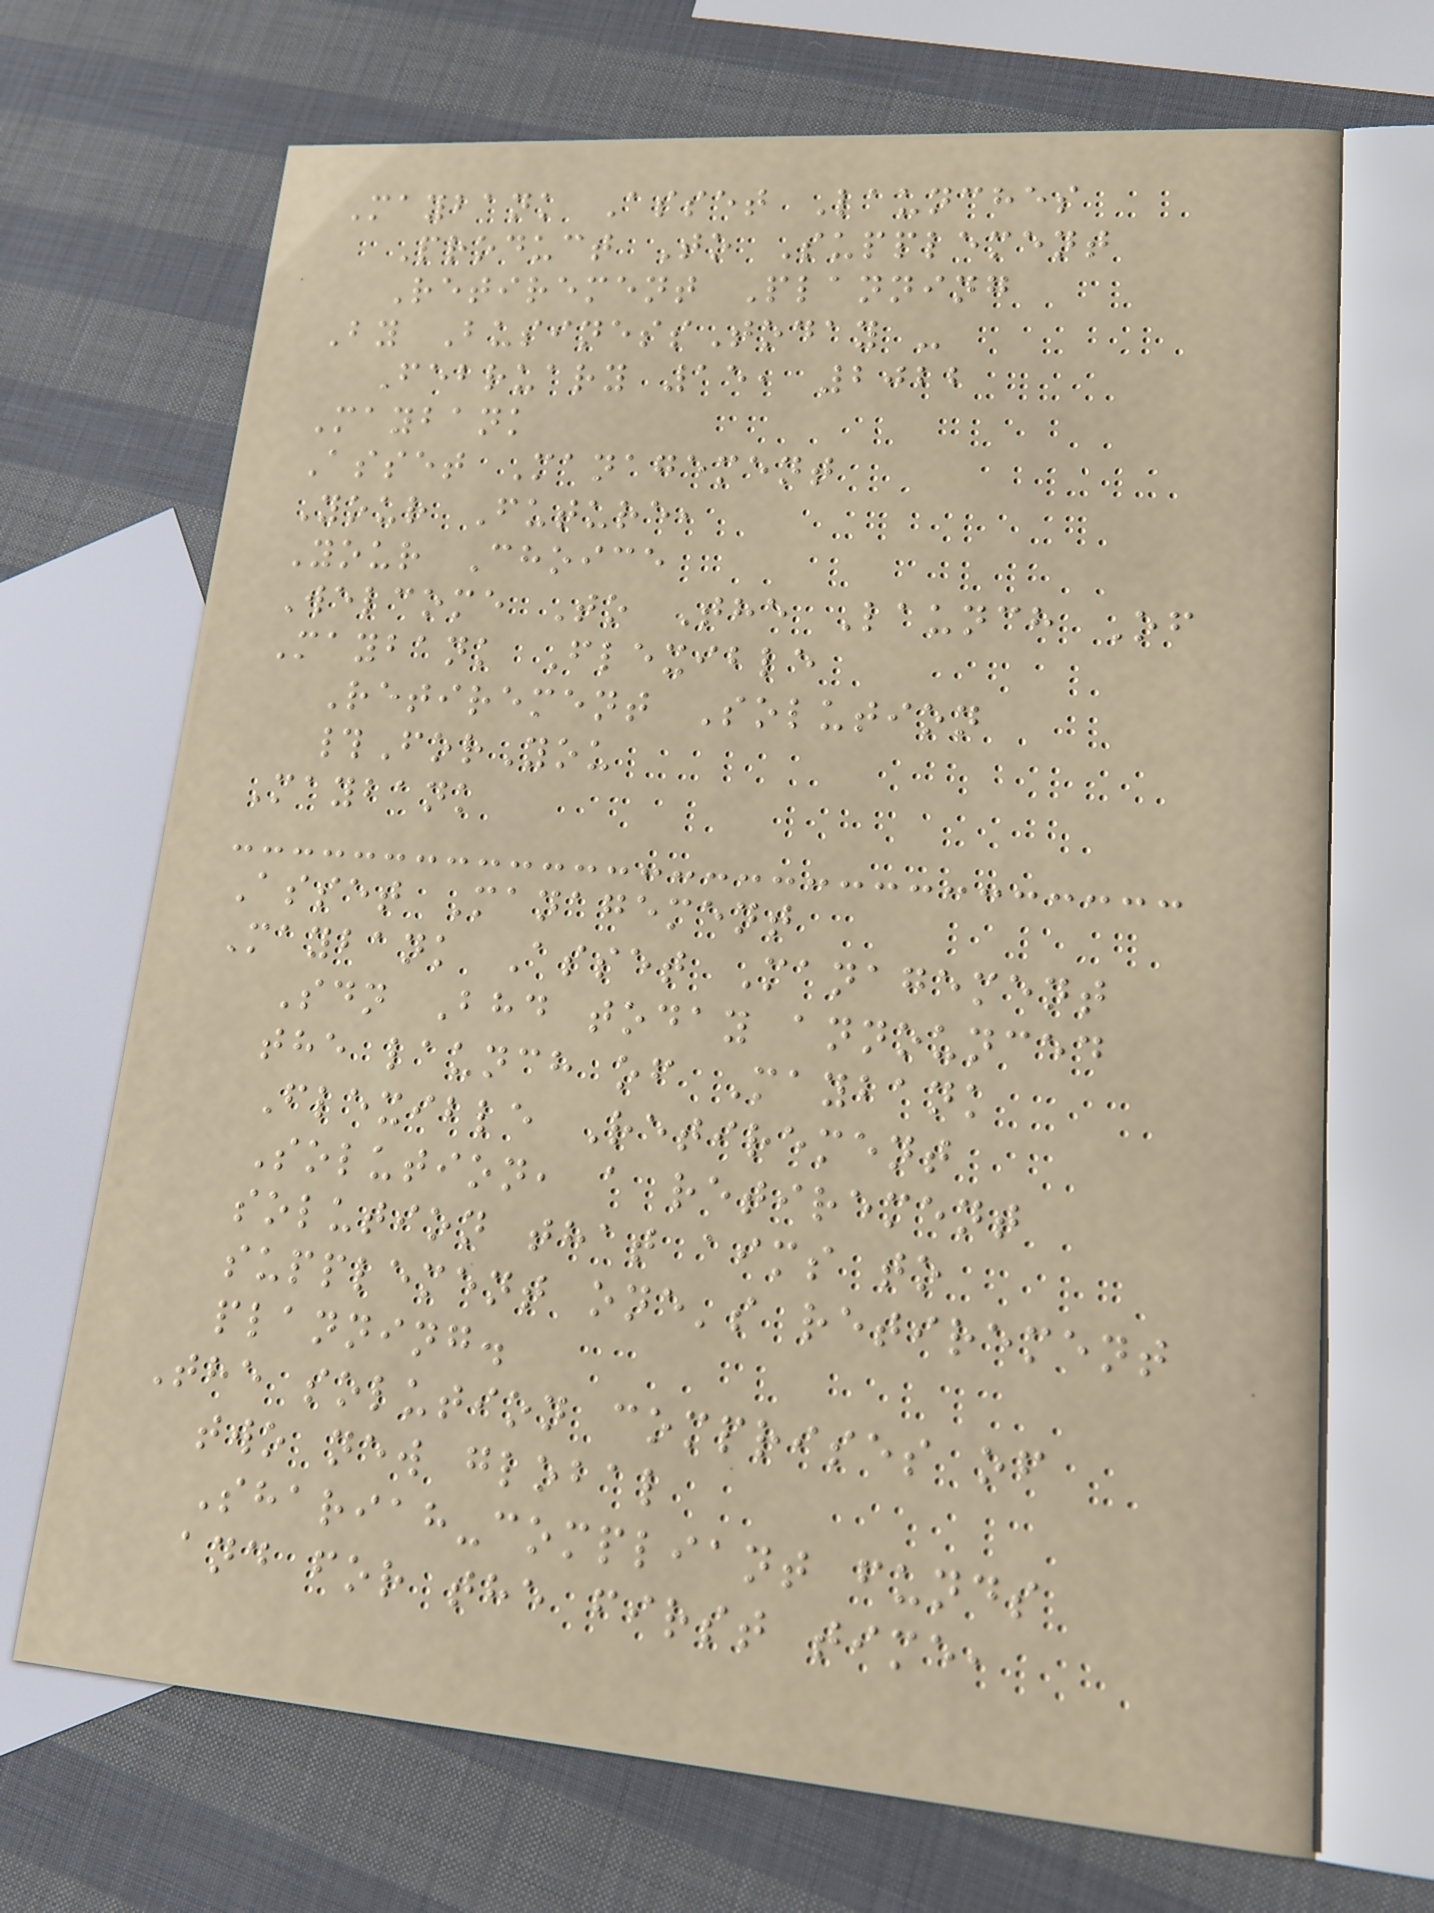Maybank Asset Launches
Product To Supplement
Retirement Planning
By BusinessToday -
February 15, 2022
Maybank
Asset Management
Your Future,
Your Choice
Welcome To The Launch Of
Maybank Flexible
Retirement Solution
#ForYou
Maybank
Asset Management
Maybank Asset Management
Sdn Bhd today announced
the launch of Maybank
Flexible Retirement
Solution, a retirement
solution that aims to
supplement one's retirement
planning.
The solution comprises of
two new global
Shariah-compliant funds
and for the first time,
